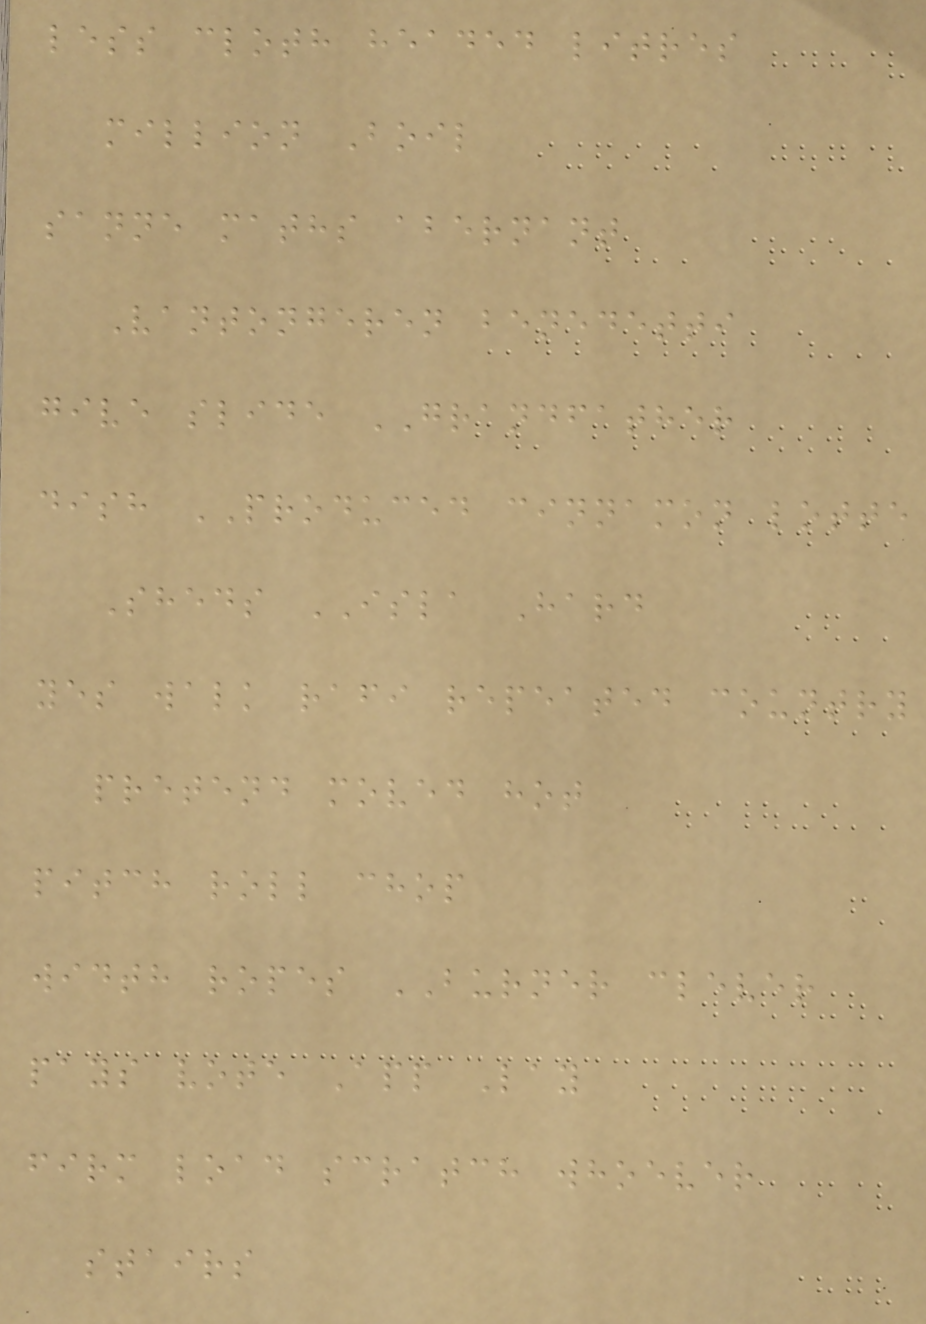less cloth headed litres
million Boil
sanne maths abernant
Vantongeren benedetti
give slide GRANDFATHER
dish PRODUCED cinnamon lotte
Sheds ISLA Hard
yes walk rafi repeated country
pretend moved hot
pitch roll chop
width ropes BURNER clever
pays vote App Lay
firm load scratch whoever
stairs
